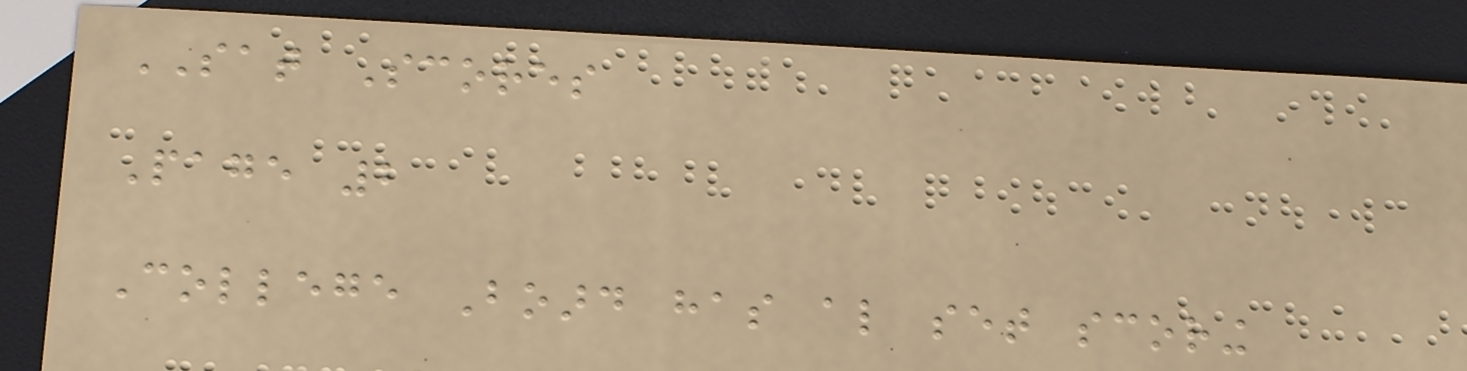SAT Scores
Page 2
College Board has also set scoring
